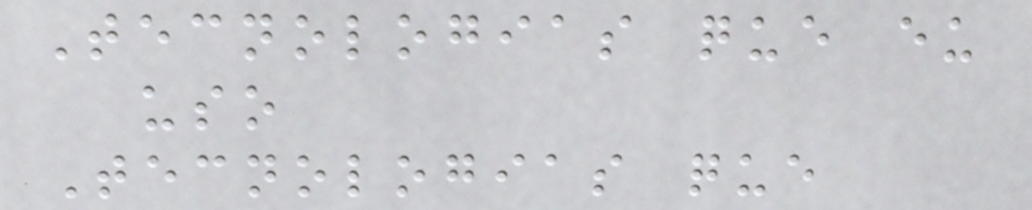Tecnologias que eu
uso
Tecnologias que
